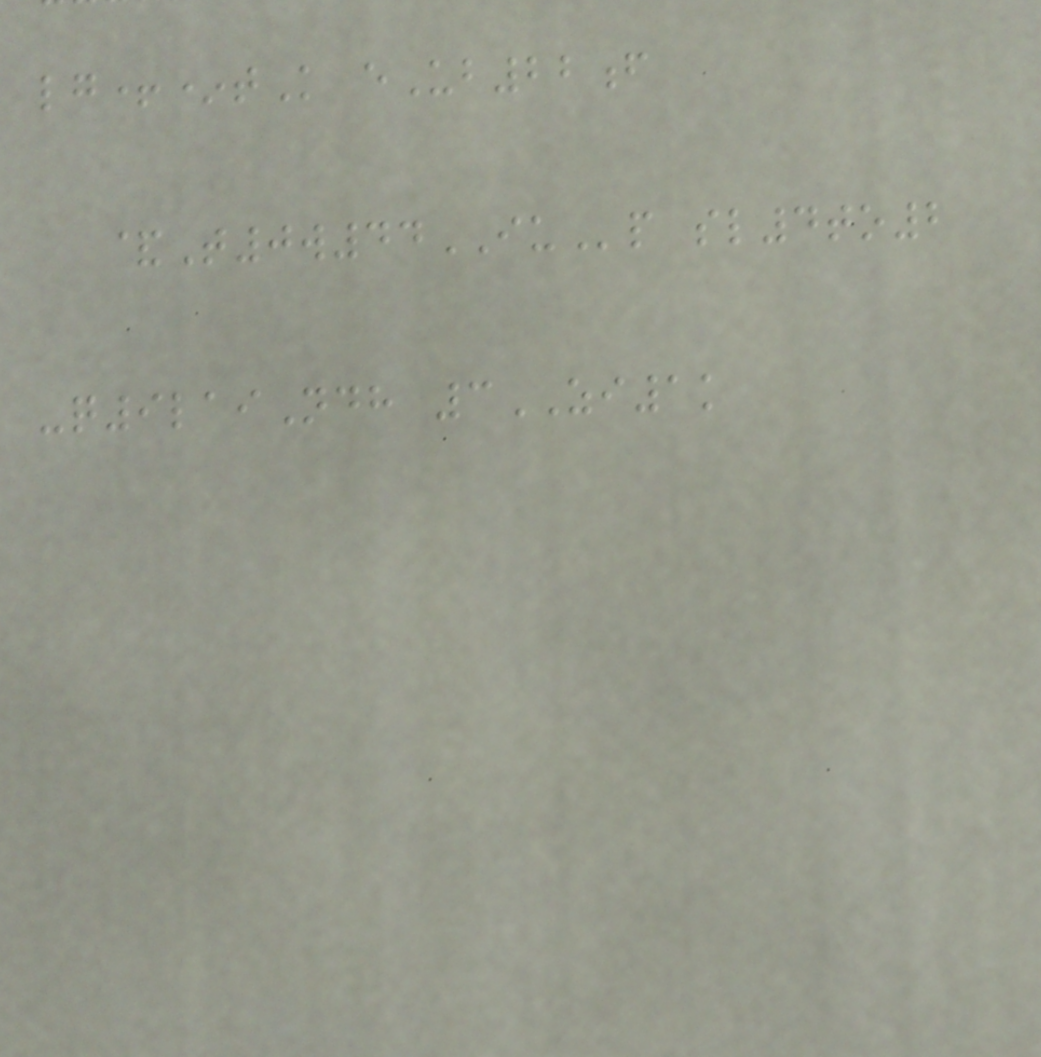lg+*tK eUb22f
&T0w44IUp sl4to2
-q9laiNdh 3ZI1k
